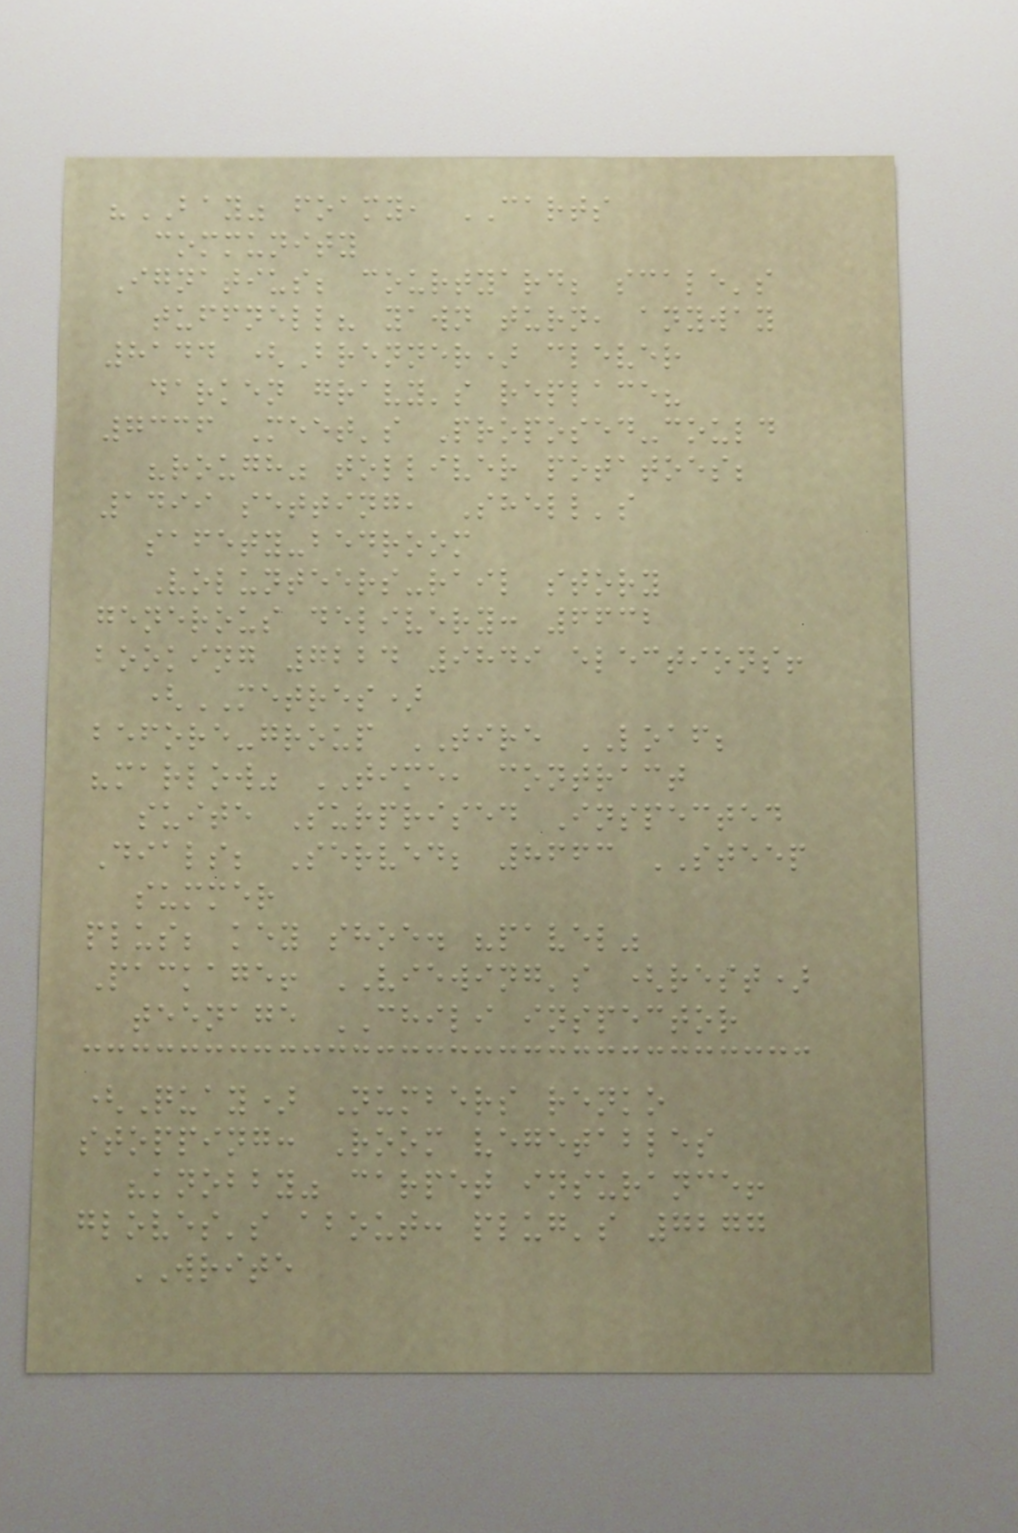"BAY" foamy, CARTS
community
Ignatius; courtyard; scale's
tuffnell? yawn turn, anyway
8144 (Brenner) clever
darken gravy's replace?
7336 Meet's Proposed-could
"rough" tolliver potatoes;
1499 setting, Shell's
safety-bedroom
Volunteers-rail story
generous delivery: 6632
booking 7224 9849 elections!
(METRES)
before-group TIRE LOAF;
"marlow" TIME, contract
suite Surprised Inspected
Dials; Served; 8663 STEEP
summer
plus; key shoe. "pavel"
Package! VIEWING's (rest)
teenage CHILI inspector
(Quay) Numbers renko
stopping: Room vegetables
"knobby" carpet insurance!
gloves's about: plug's 7277
WRITE
